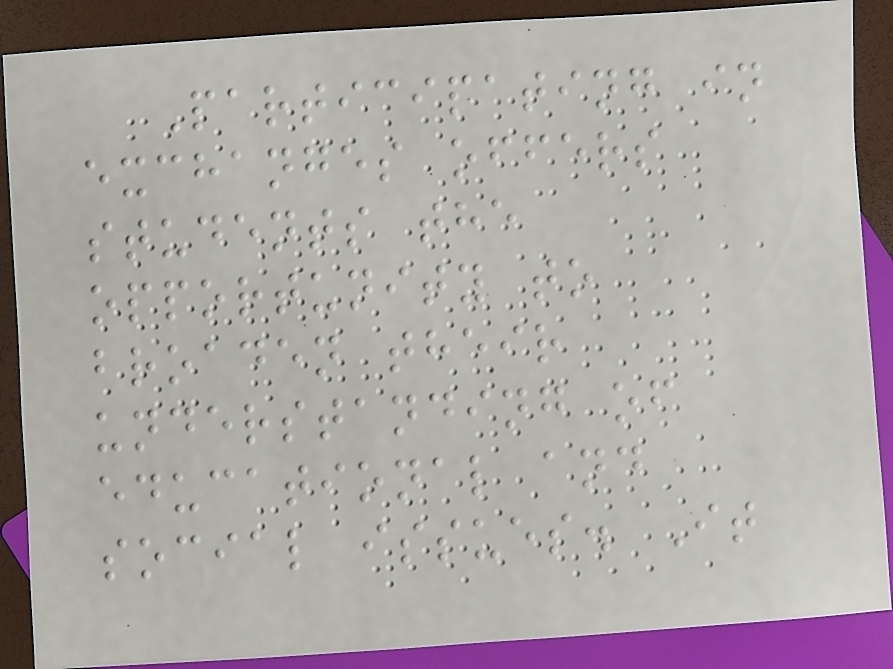Participating in
exchanges offers
students the
opportunity to
broaden their
understanding of
educational and
social issues. It
